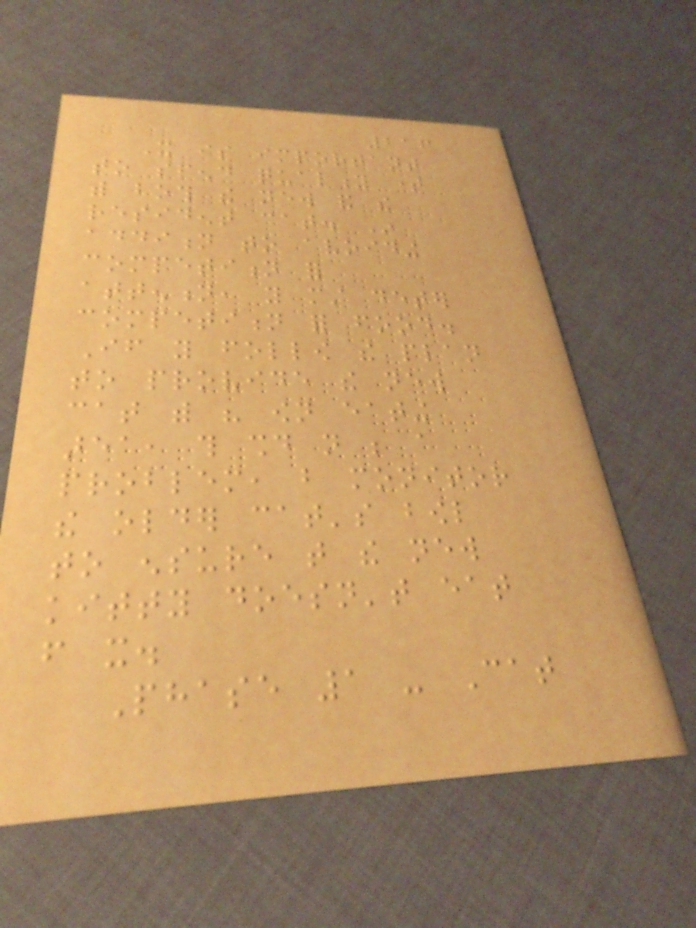216
It is important
to spend quality time
with both the new and the
resident cat. In
addition to avoiding
competition for
attention, you must deter
competition for food.
If you follow the plan
to provide the new
cat with his own eating
area, this should not be a
problem, but monitor
the older cat's bowl
to ensure that the new
kitty doesn't eat
from it.
Phase 1 - Cat
